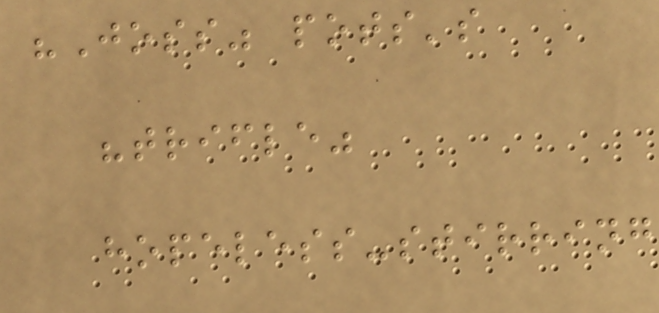"Joss" pots's
"trifle"
hopeless-stirring
